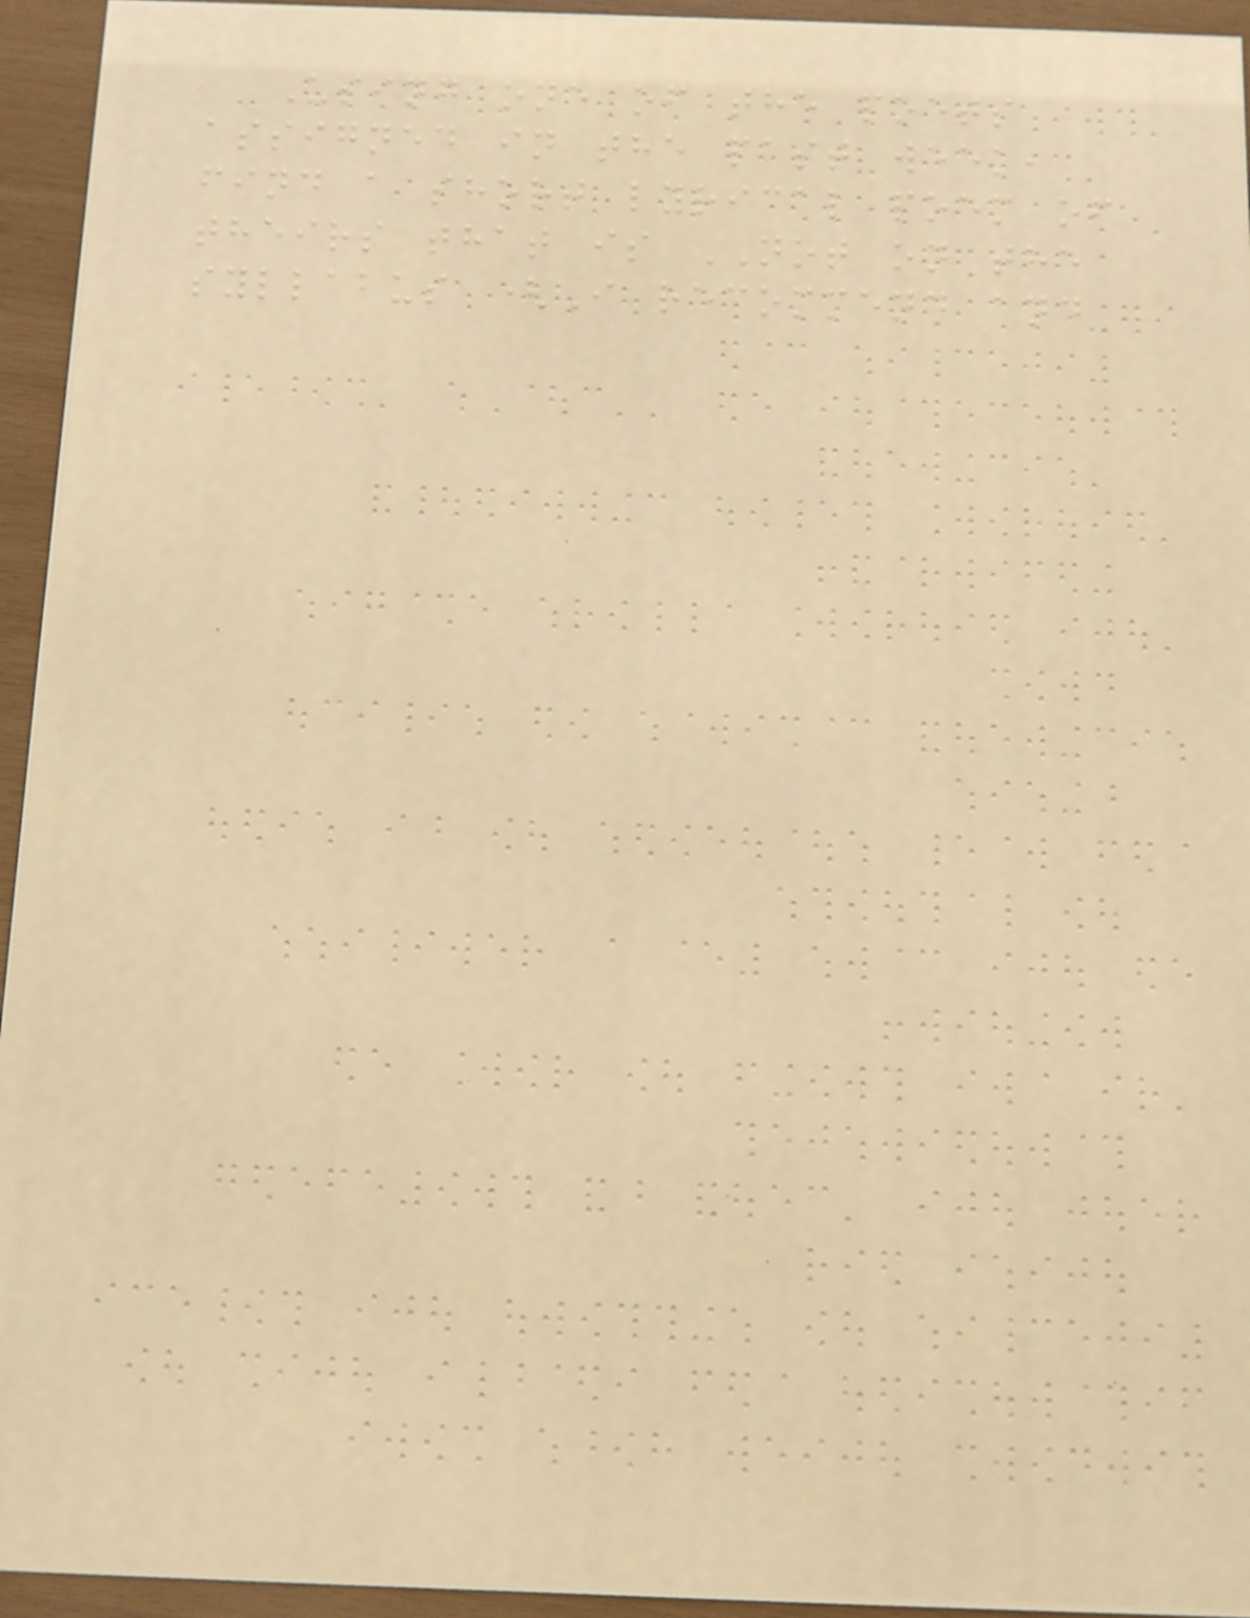Using one of the poets
assigned in the past week,
find a short lyrical poem of
theirs that is NOT on the
syllabus (I recommend and
